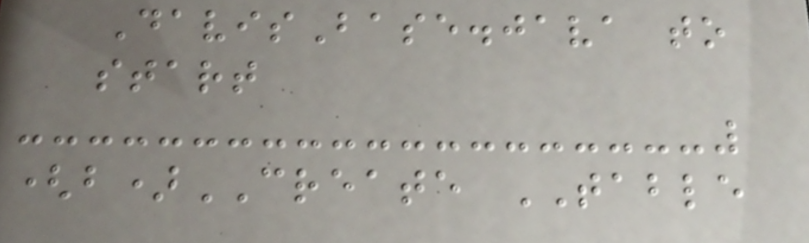DavisBase.java to
start
(b)CREATE TABLE
